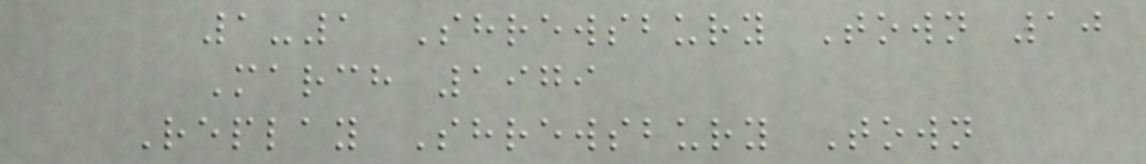1-1 Shrewsbury Town 10
March 1979
Replay Shrewsbury Town
